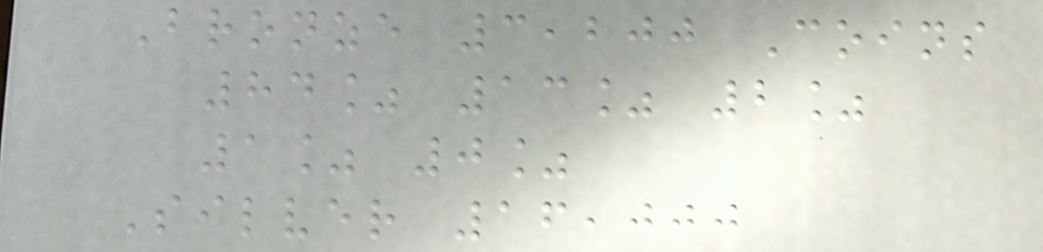Bronze 3,200 Coins
84% 13% 2%
1% 0%
Silver 16,000
